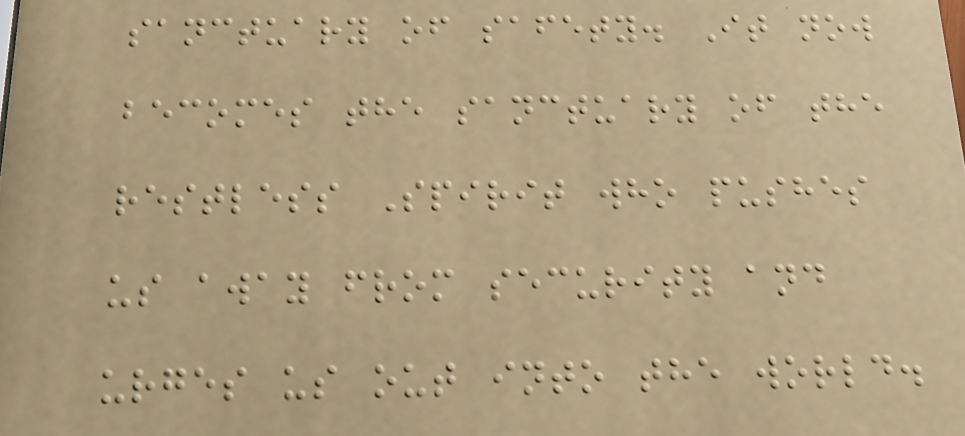sanctuary of safety. It now
becomes the sanctuary of the
restless Spirit who pushes
us away from security and
urges us out into the world.
